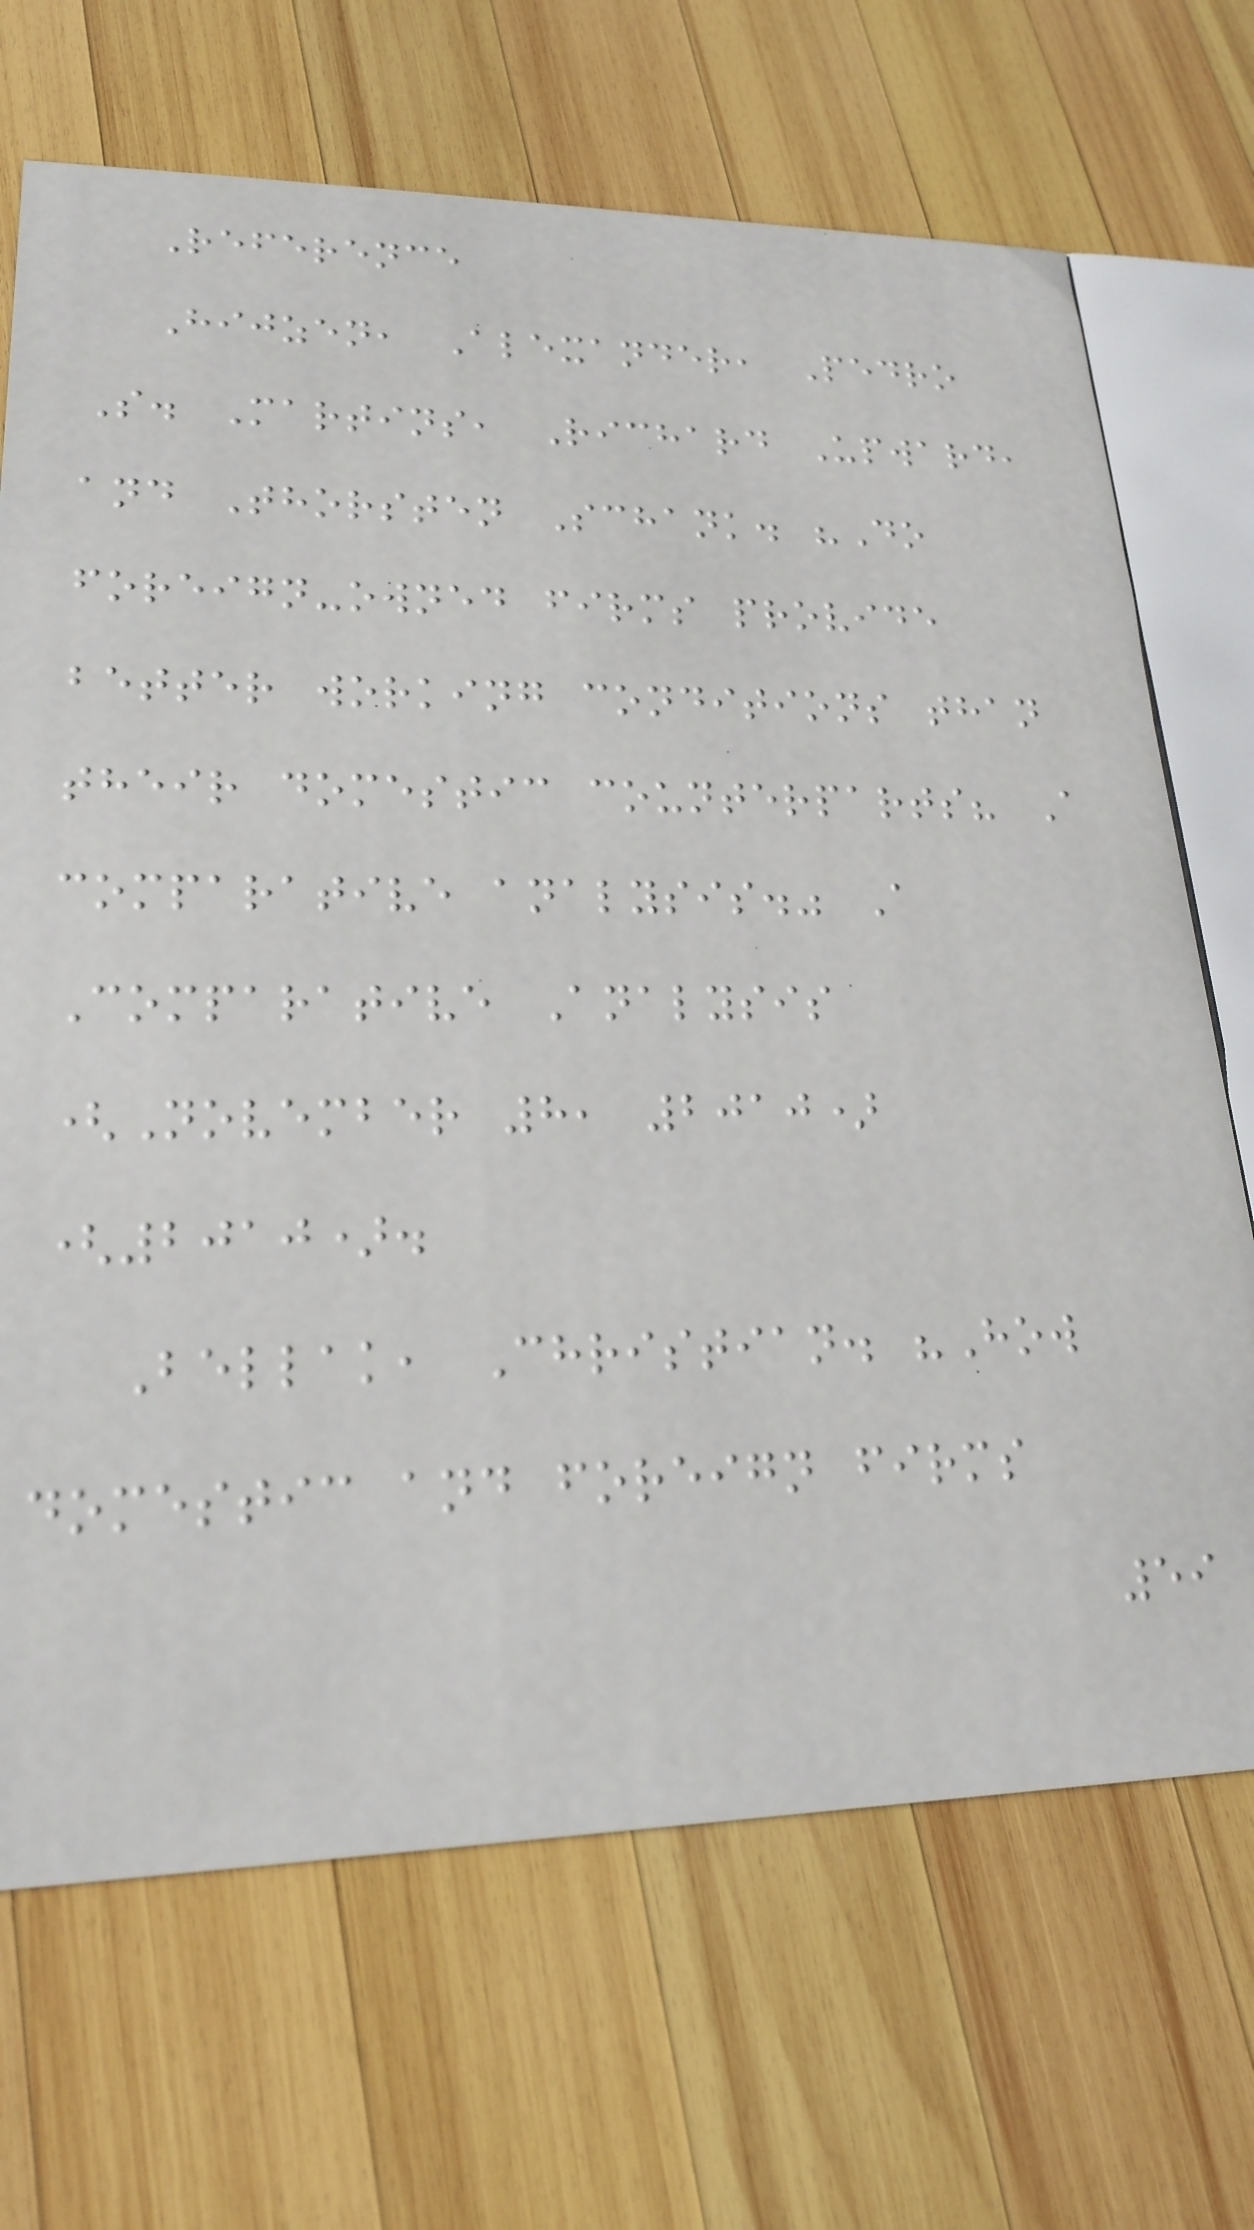Reference
Hijzen, Alexander, Pedro
S. Martins, Richard Upward,
and Thorsten Schank. "Do
foreign-owned firms provide
better working conditions than
their domestic counterparts? A
comparative analysis." A
Comparative Analysis
(November 8, 2010)
(2010).
Bellak, Christian. "How
domestic and foreign firms
59
